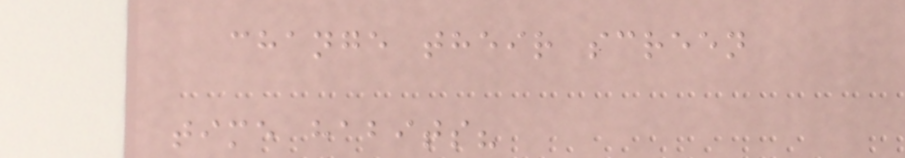change their screen
time habits?
